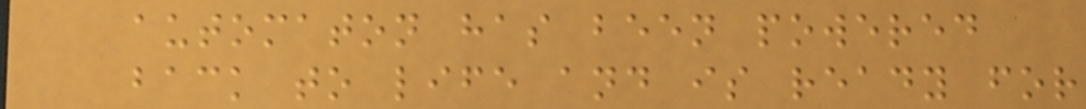automaton has been powered
back to life and is ready for
